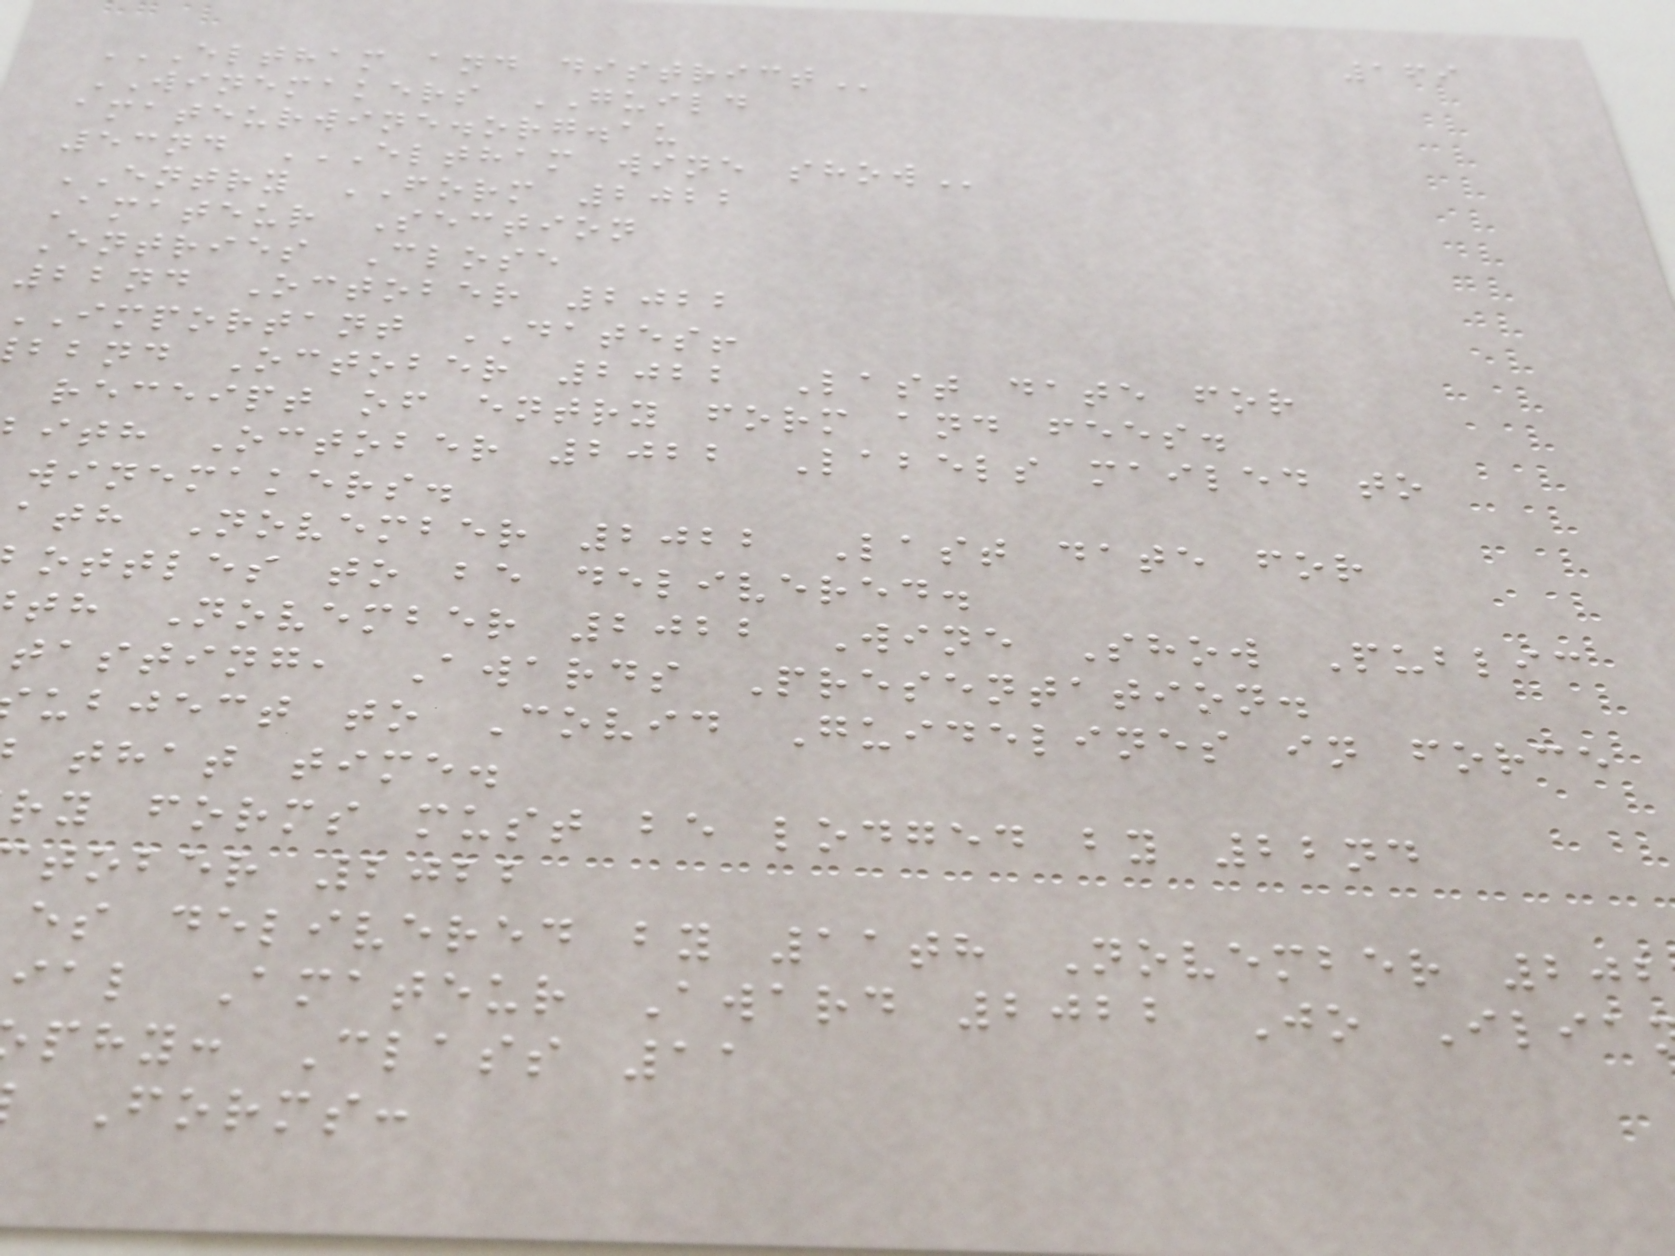169
ELTHAM AND DISTRICT
WINEMAKERS GUILD
amateurwine.org.au
53nd ELTHAM WINE SHOW
ENTRY FORM 2022
Amateur Section
Entries Close
22nd October 2022
important DATES!
bbnd October 2022 Last date for
receipt of entry form and fees.
ith October 2022 Labels mailed to
winemakers.
ath November 2022 Last date for
ottles to be delivered.
th November 2022 Wine Show Public
tasting, Awards Presentation.
ubject to Covid Guidelines in force
that time.
ry forms must be lodged by 22nd
tober 2022
es delivered by 11th November 202
ial Amateur Award 2022 Jo Ilia
phy: Class 11
Forms:
